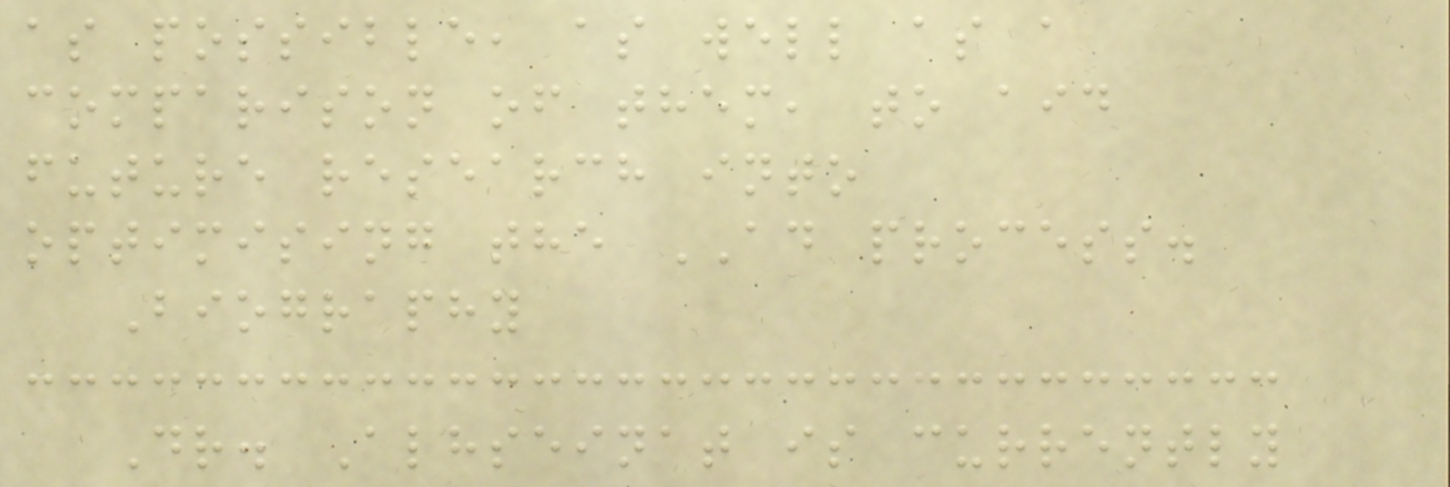as possible, as well as a
comparison of them, to aid
future research into
optimising the AD process.
Biography
Dr. Alhseinat is currently
